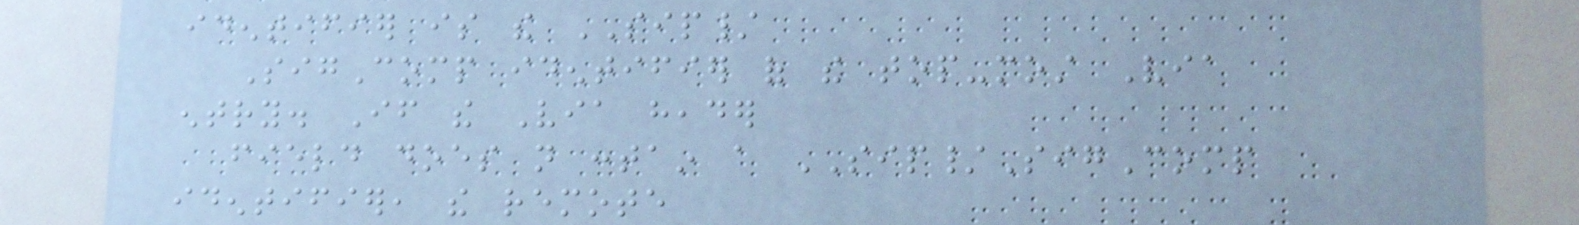identifier is the SIP/
SigComp identifier of the top-most Via
entry. If the Via header
field does not contain a SIP/SigComp
identifier, the remote
